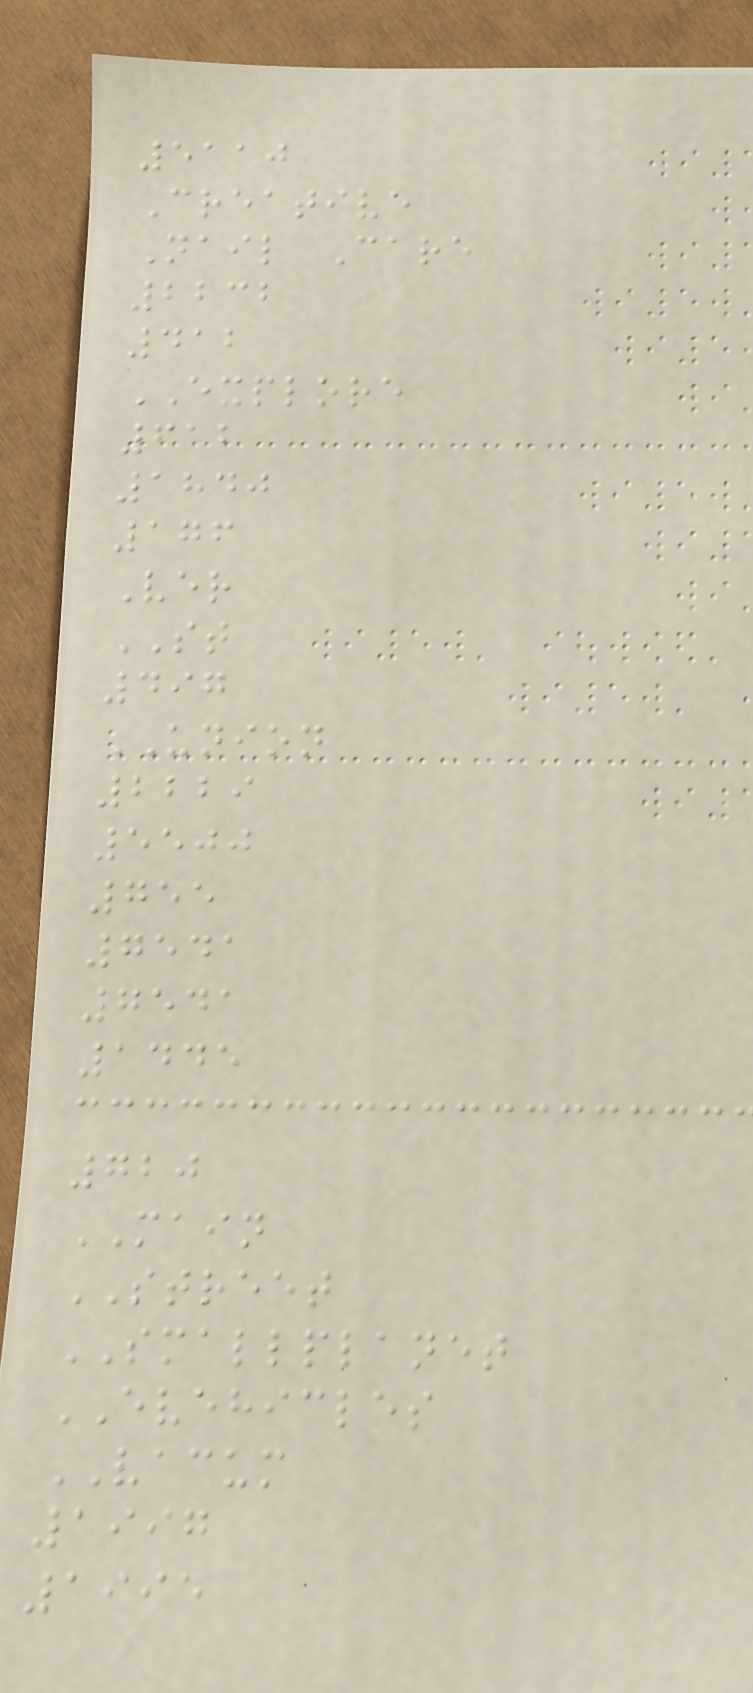5110
Creative
Nail Care
2232
412
EXPLORE
612
1840
176
Ver
ST
497
UNION
2229
5500
755
7541
7541
1445
720
MAIN
STREET
SMALLPLANET
EVEHICLES
VACUM
1997
1995
